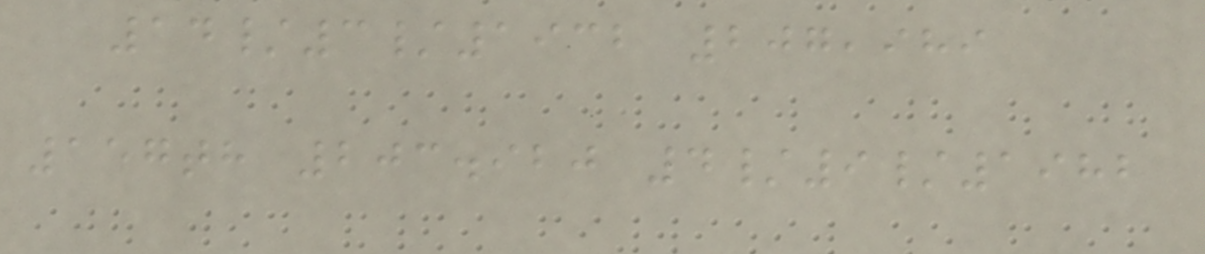14/3/1932 207,989
157th 203.920 4/9/1982
